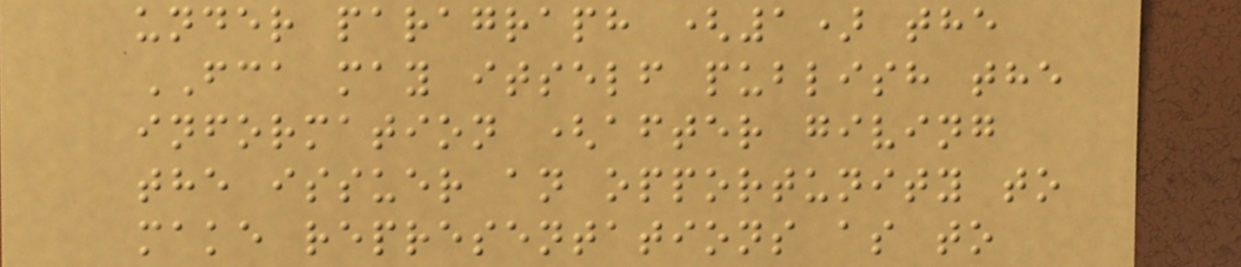under paragraph (1) the
FCA may itself publish the
information (after giving
the issuer an opportunity to
make representations as to
